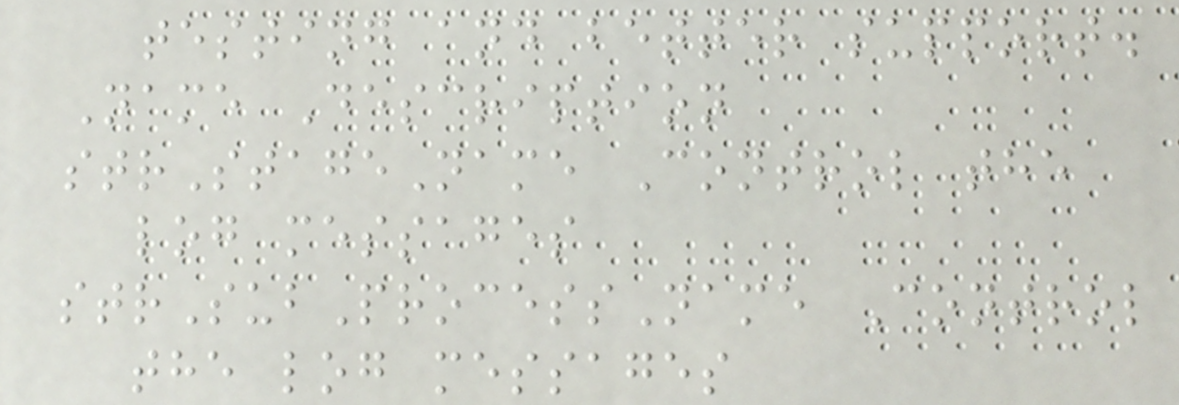testing and better support.
Name Description
strStageName Control the
log messages
strSubProcessName Control
the log messages
